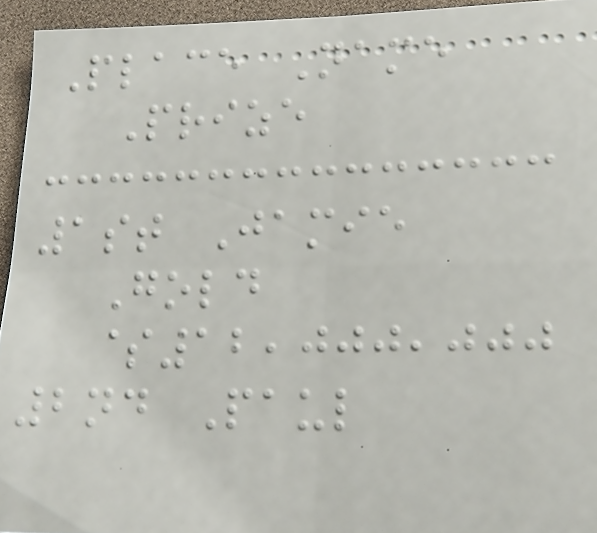Place Name
Prize
1st Jamie
Gold
$12,000,000
2nd Paul
